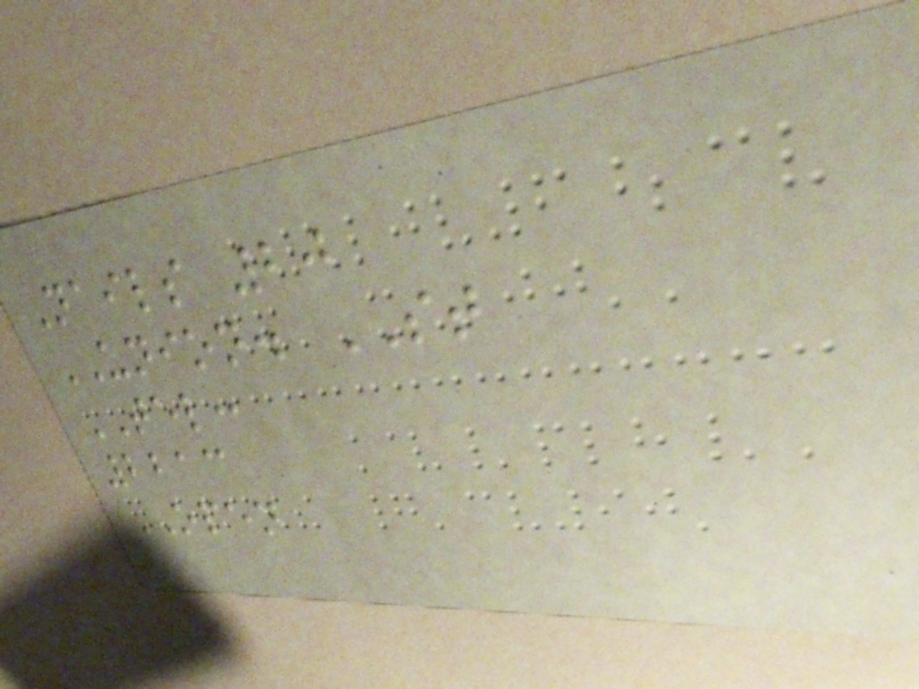Nails 20
UNION. ST
TEL:
2213
OPEN
